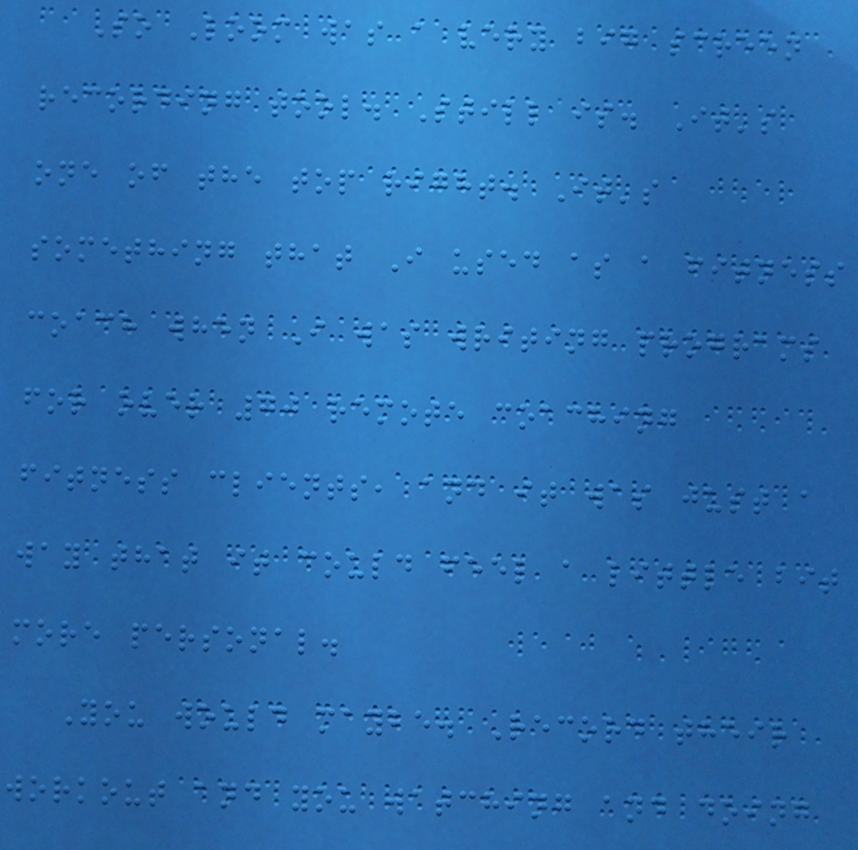So Loom was a very big screen
recording tool. Still is. It's
one of the top right. It's
something that I used as a fitness
coach when I was writing programs
for over 70 remote coaching
fitness clients, and it was just a
way that it could feel a little bit
more personal.
You would maybe. Record their
workout and you watching and doing
